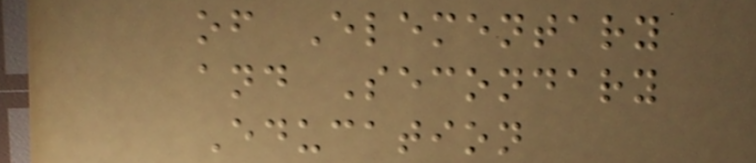of Elementary
and Secondary
Education
